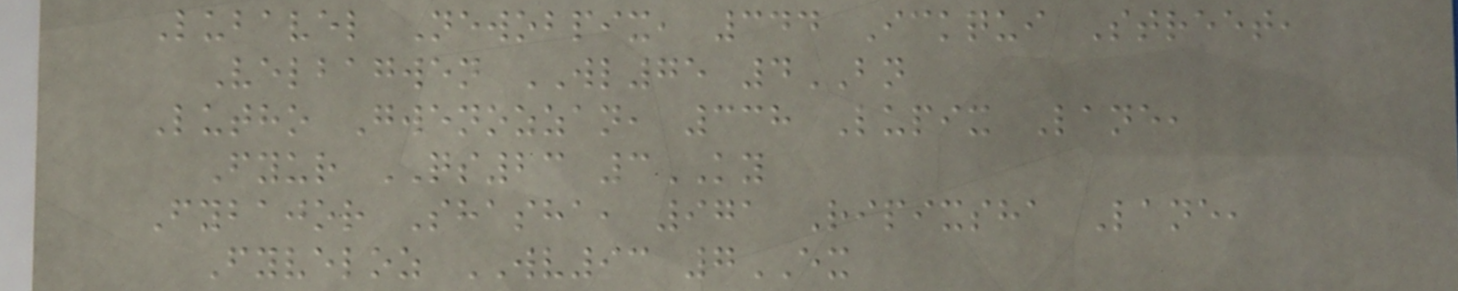Lubavel Newobpix, 344 Ickqui Street,
Velbagwen WL75 4BN
Lutho Gwenozzan, 338 Lupix Lane,
Fyur QS23 3KY
Fybajor Shasha, 971 Ripixsha Lane,
Fyveloz WV93 7EX
